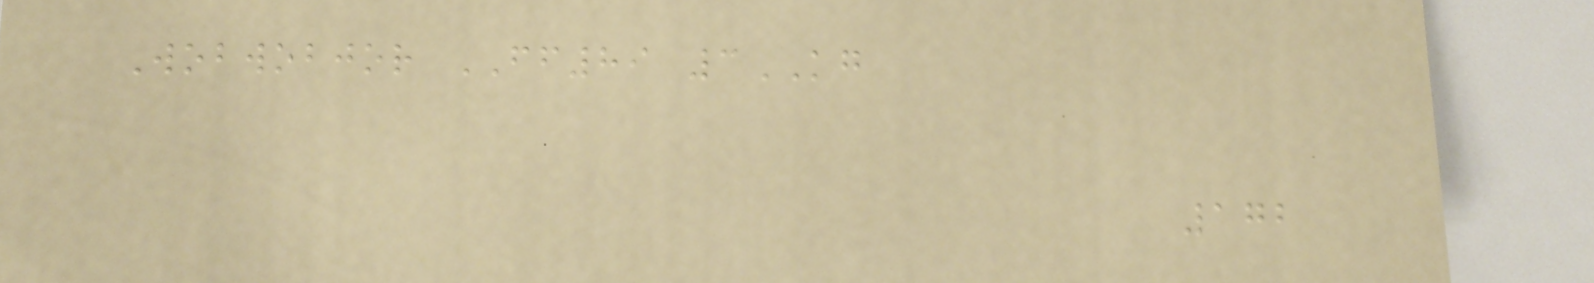Wobwobjor FF89 3KG
172
